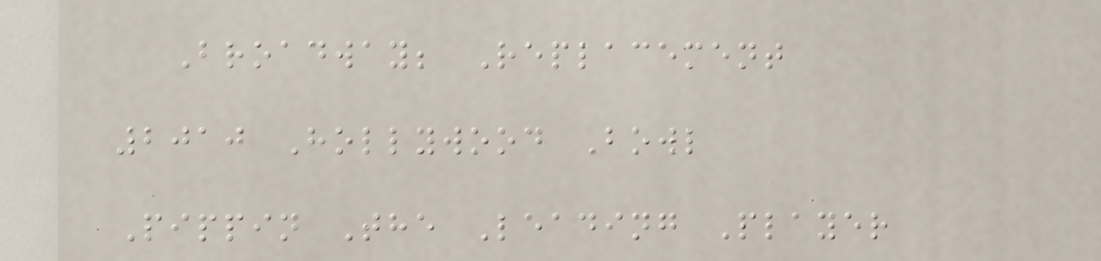Broadway; Replacement
2010 Hollywood Bowl
Pippin The Leading Player
